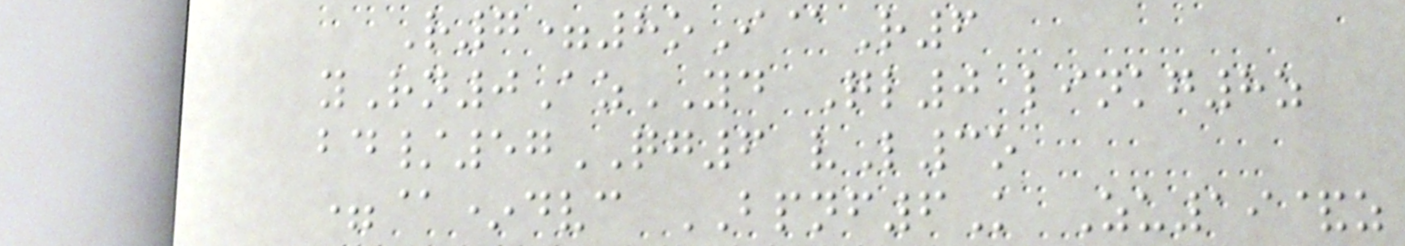R7=8oI@R6
yRn0AzYD Ql0 linkg8z
bd/57QG6 vL3o
=@*dvc BPNF6K Zu19&z
